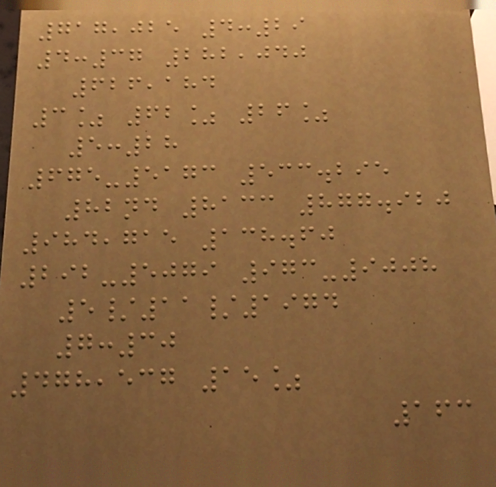717,025 4:29
4:37 282,040
626,184
3% 62% 26%
5:28
675-5173 533.295
82nd 8133 877.920
984,715 138.60
292-5079 973-9008
5/11/1974
7:30
478,537 15%
163
